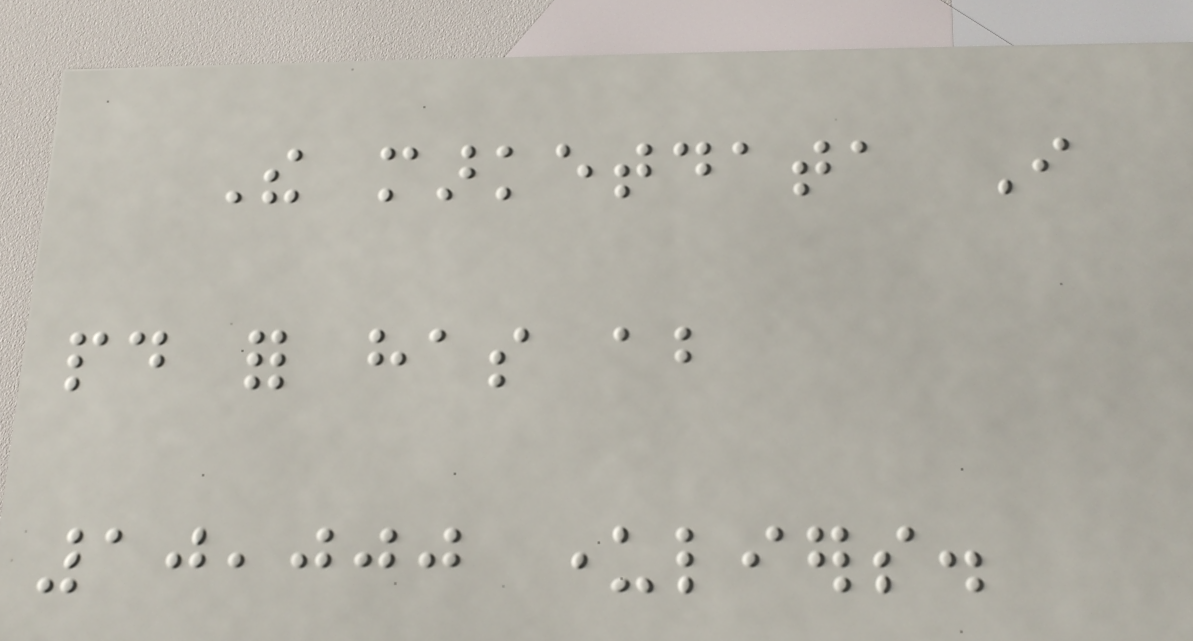The marketdata I
paid for has about
10,000 underliers.
